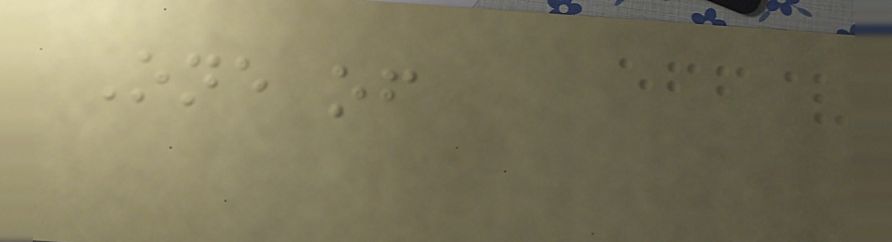One of
